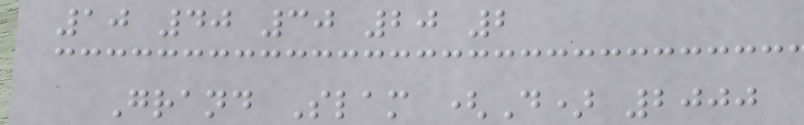10 40 30 20 2
Grand Slam (D) 2000
